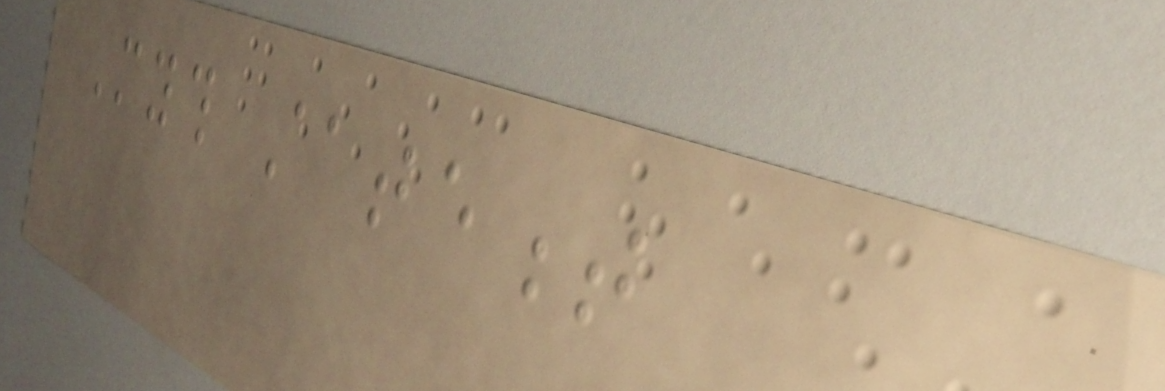Myth statement
